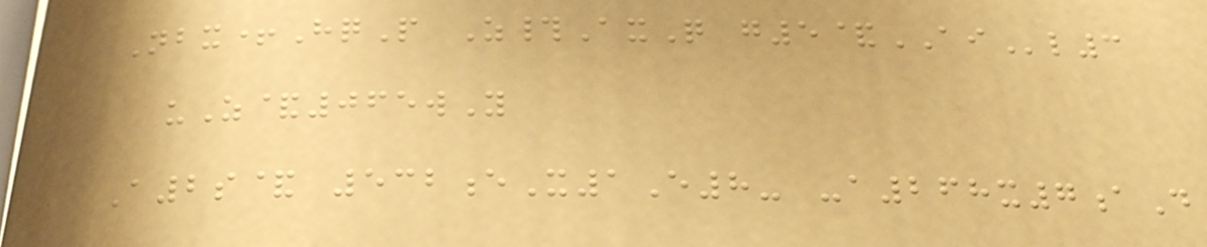Nbx+HqP Z#AxQ g5&AIl3
uZ&065wY
A2s& 532eX1E8- -a268x7aD
